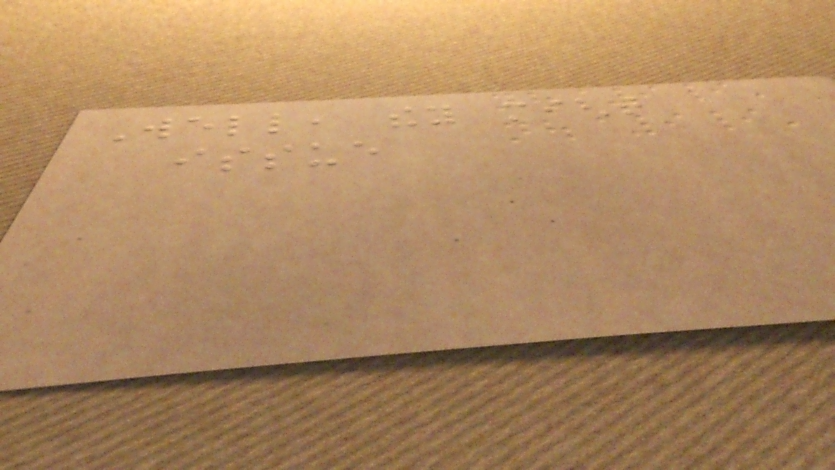Well, they might
issue
